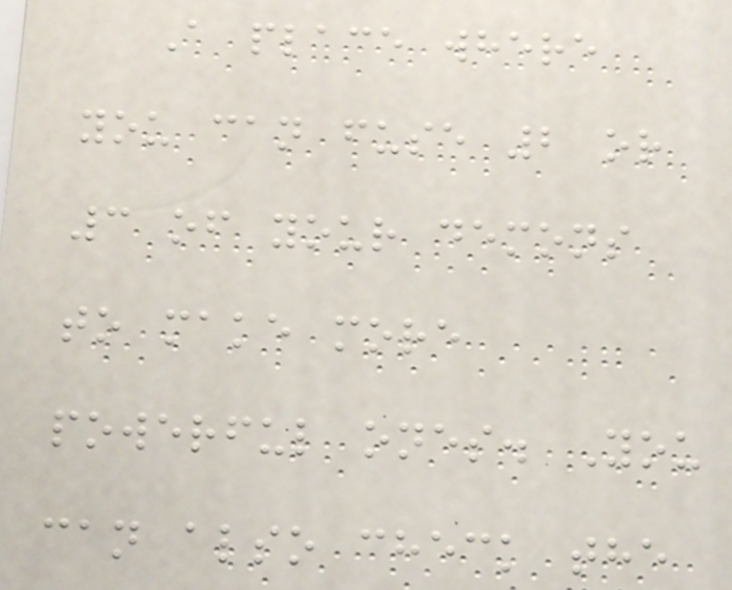A place where
you can fuse 2 or
3 of your demons
to make more
powerful ones. You
can also check the
